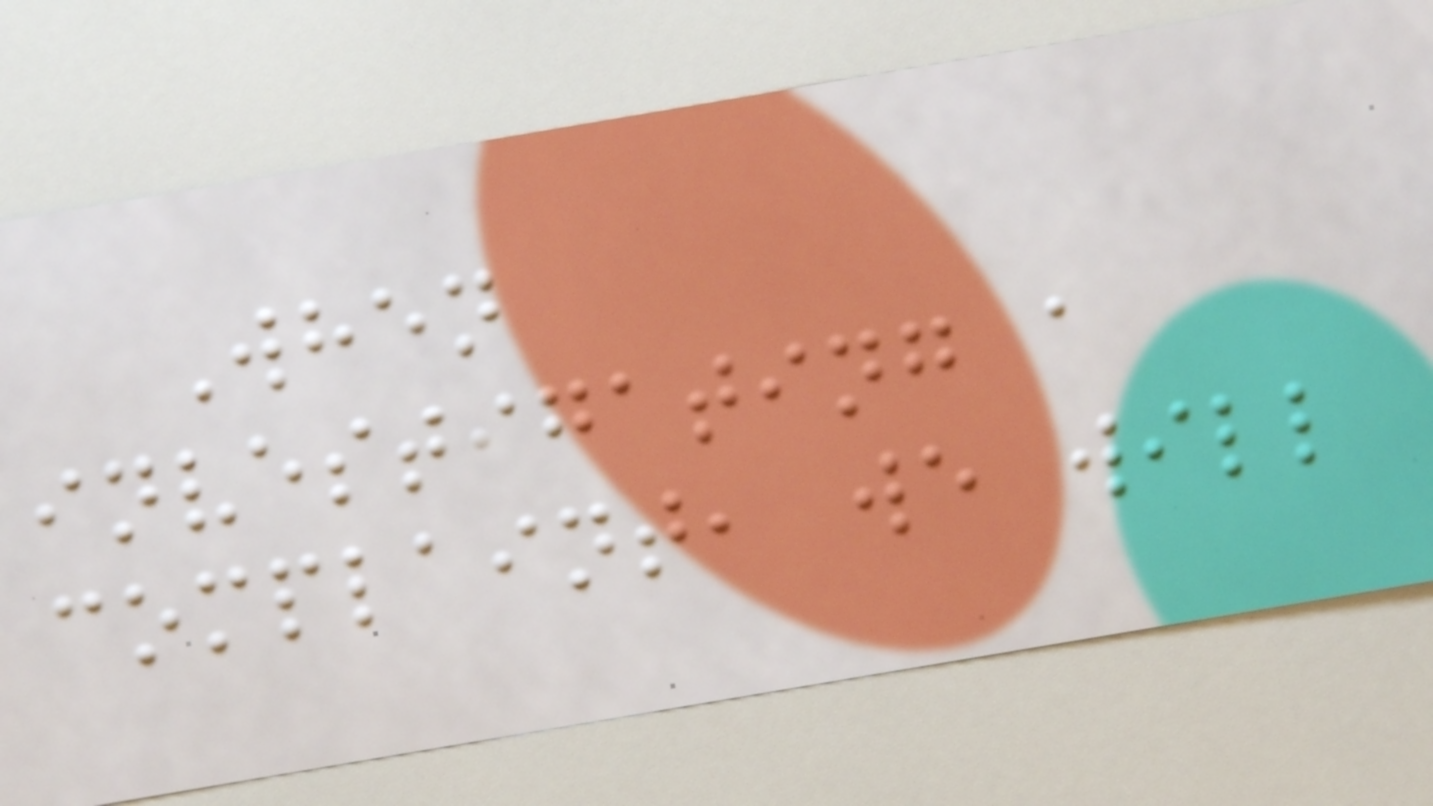When
investigating a
complaint, we will
